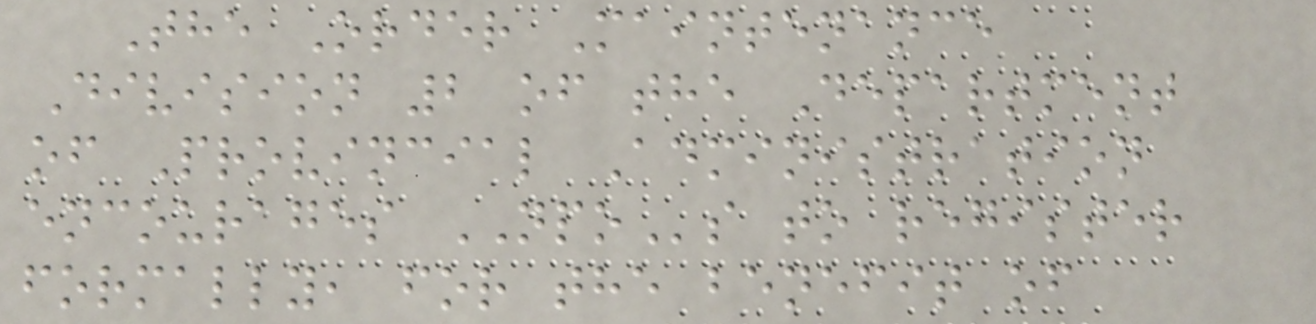The Order Maintenance
Division 2 of the Department
of Provincial Administration
encourages NPOs to register
formally, for the benefit of
